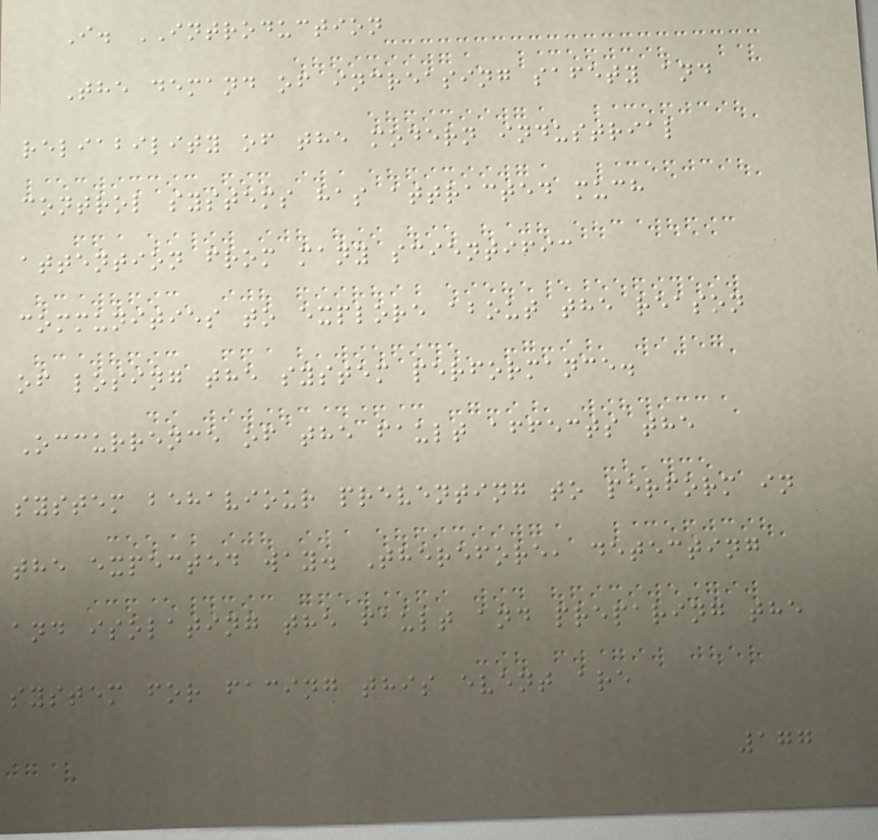I. INTRODUCTION
The demand of increasing safety and
reliability of the modern industrial
control systems has attracted much
attention from many scientific
communities to explore about the reason
of losing the system performance.
Occurrence of the fault affects the
system behaviour preventing to perform in
the expected way. Therefore, detecting
and isolating the fault and preparing the
system for facing this event are
177
